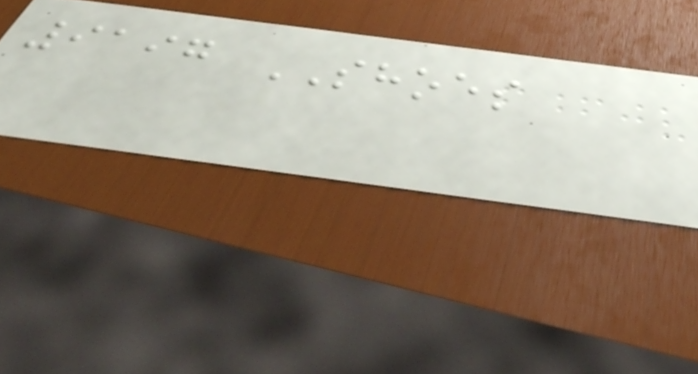9197 SHOES
